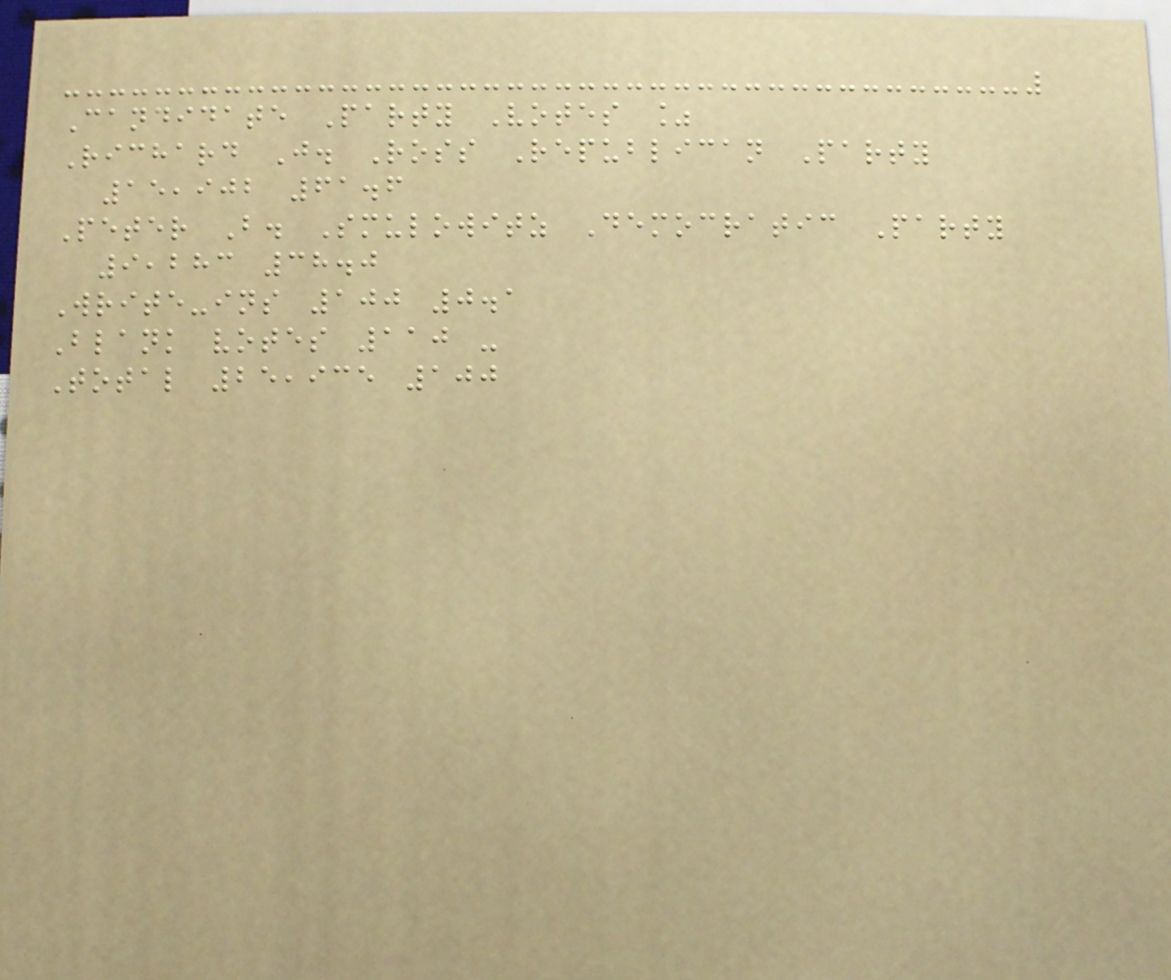Candidate Party Votes %
Richard J. Ross Republican Party
15,902 61.6
Peter B. Smulowitz Democratic Party
9,283 38.0
Write-ins 100 0.1
Blank votes 110 -
Total 25,935 100
